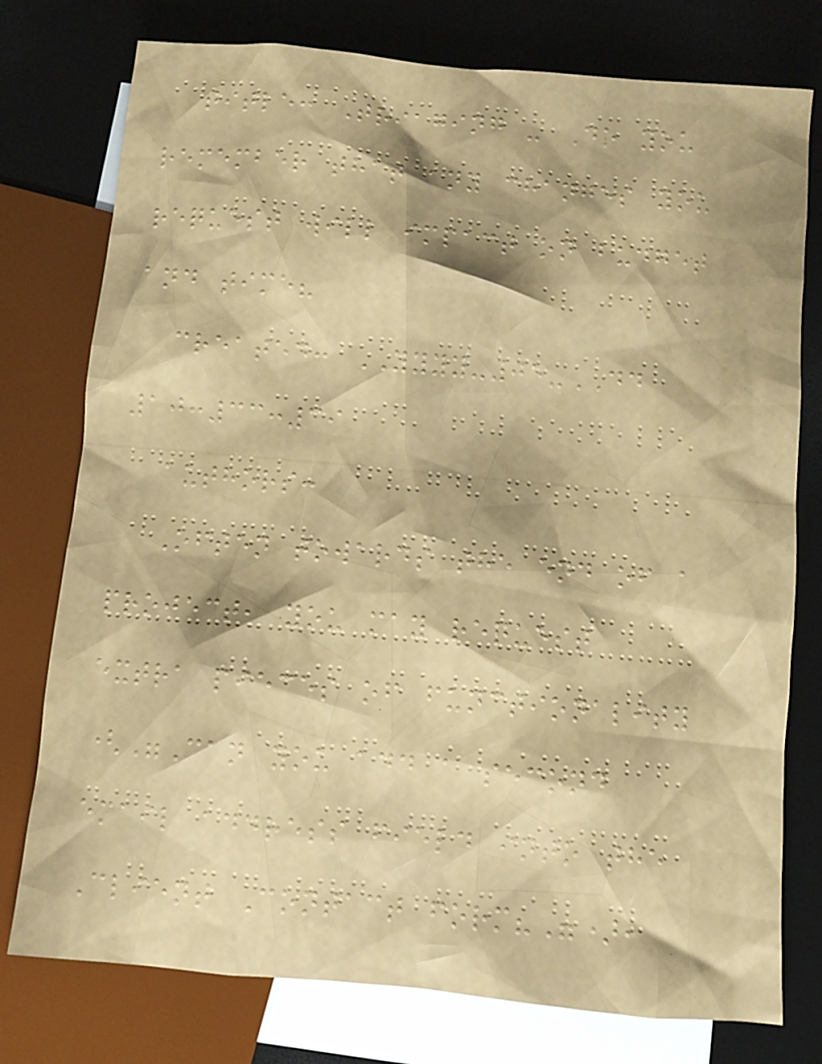title: Triaging - Do you
remember that any changes you
request will impact on budget
and time?
created: YYYY-05-DD
10:33:39
authors:
Often towards the end of a
project, you may request
extra pieces of functionality
("Can you add a second
email address field into the
Client Contact form?"),
